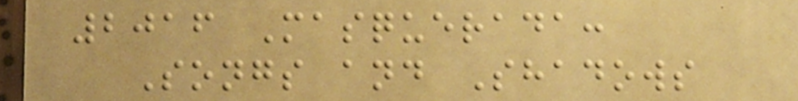2016 Masquerada:
Songs and Shadows
